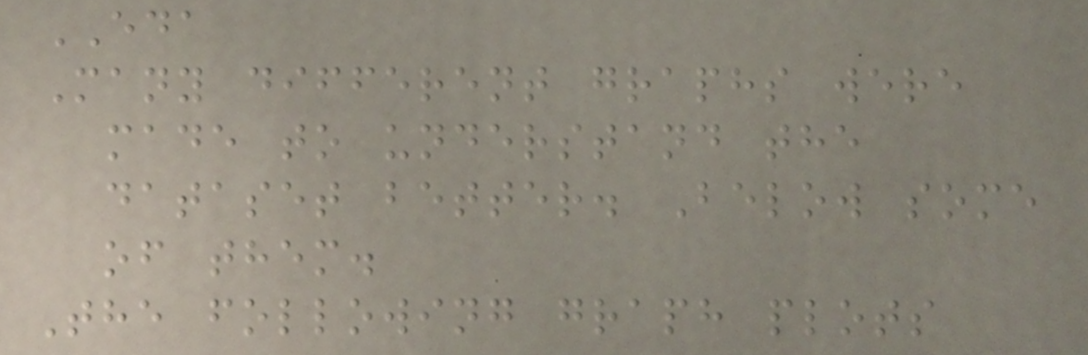EDA
Many different graphs were
made to understand the
dataset better. Below some
of them.
The following graph plots
